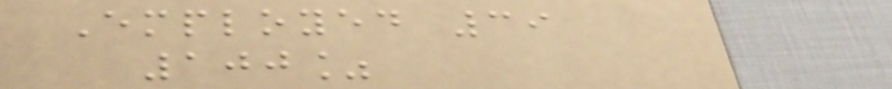Employed 39
100%
